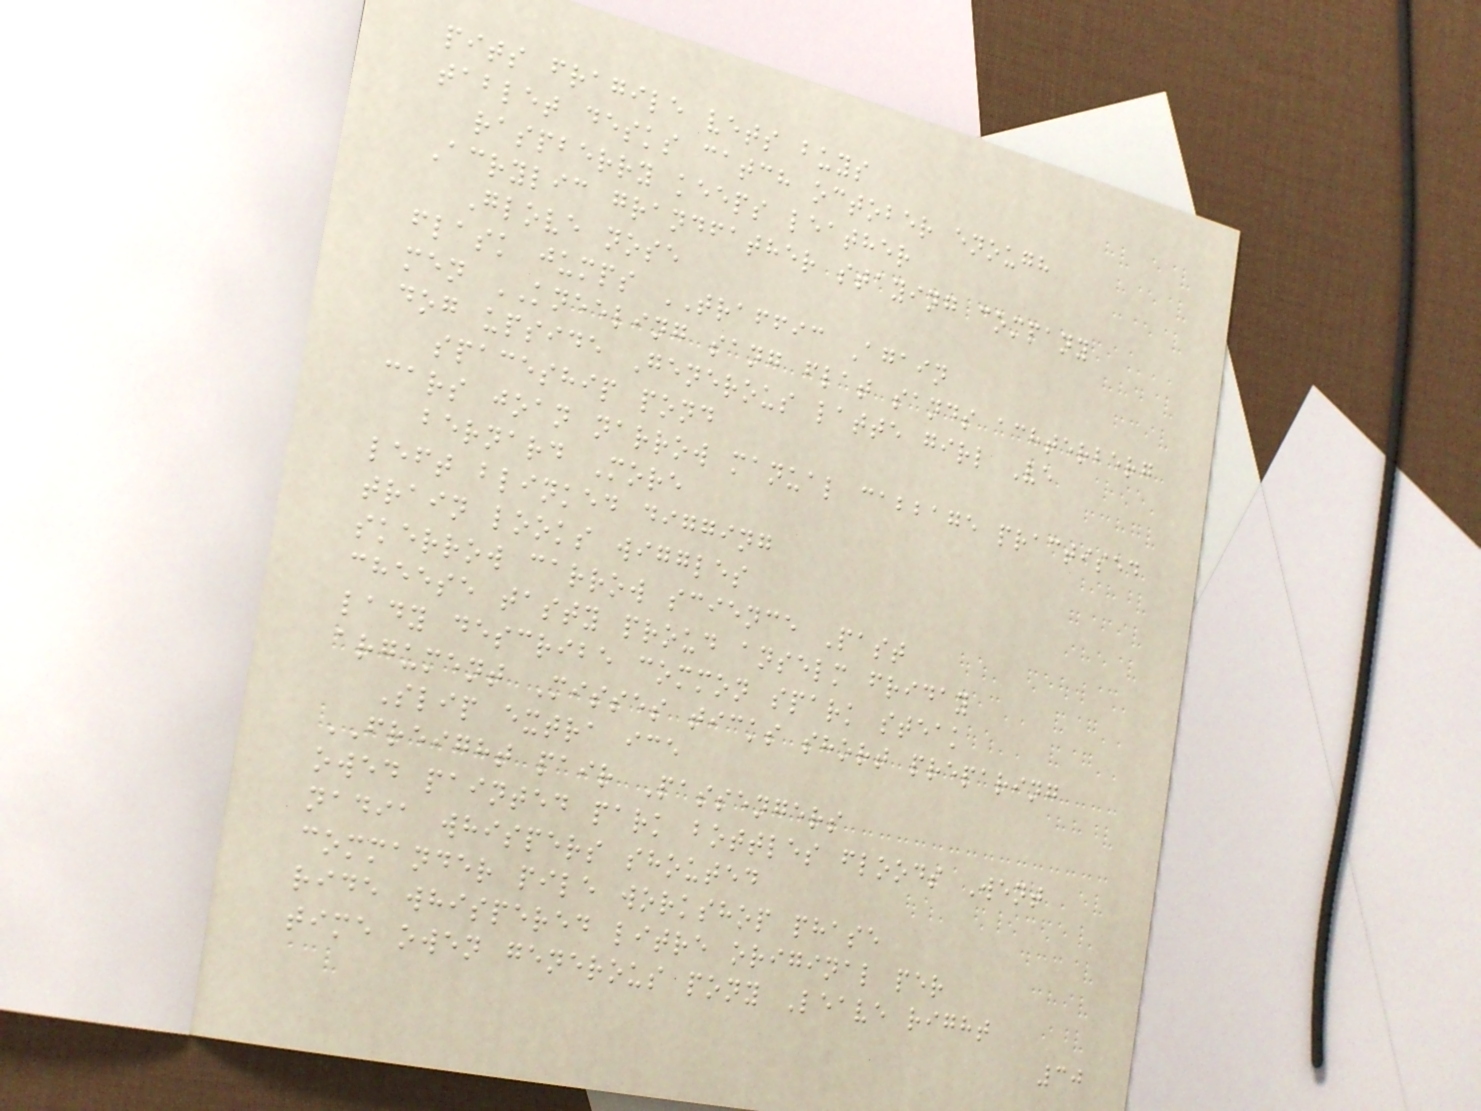pits fragile vets buys
tablet desks catch october enough
raspberry keeps leather
Acrylic grandfather staying company
Glove nose
flask jumps TRAFFIC Again
men KNEELING sang flat sands achterberg
dog upside Generous latte girl Ve
spaceship pond
cars joan narrow manual cabbage practised
bernard More
left blinked digging
train looks wiggles
skerrow carrow science Past
cheese tasty proud anselm friday
lady describe common spark steak
argument Misses ticks short preparing
Slip extra ice
FREIGHT pair Passengers
owed painted park bottles floods Went
nadia whispers shouted
commander pile workshop phase
ride whispered litre original per
time owen generous pony Leave right
30
